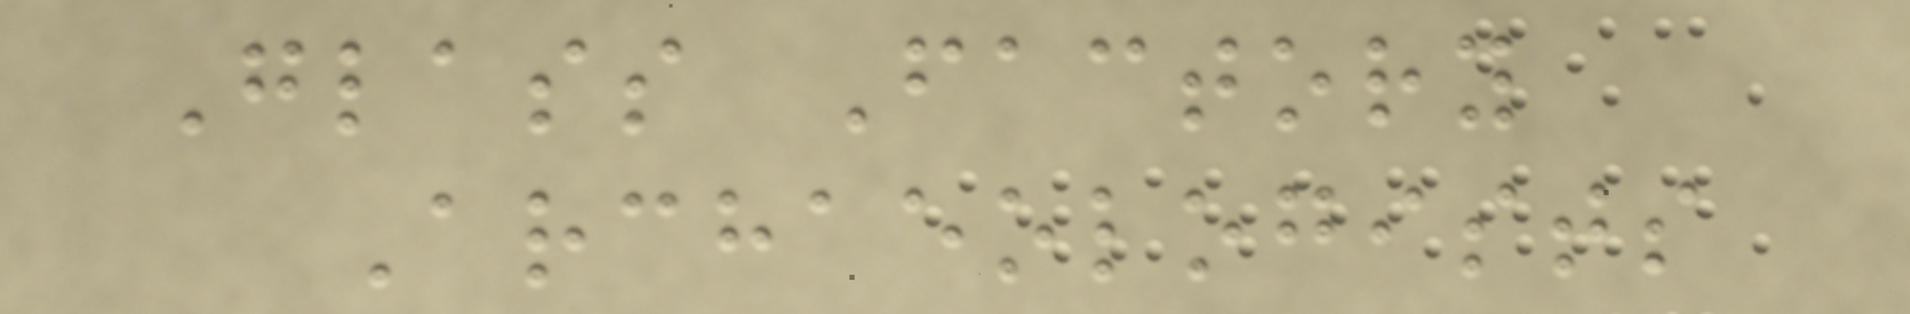Glass Factory
Archaeologists
